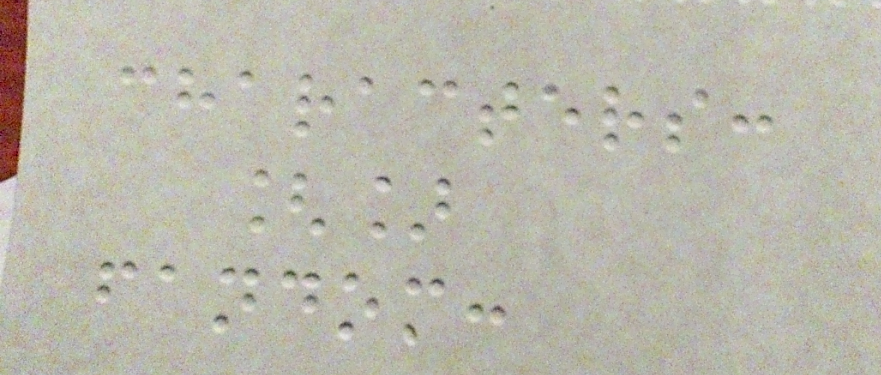characters:
[]
fandom:
